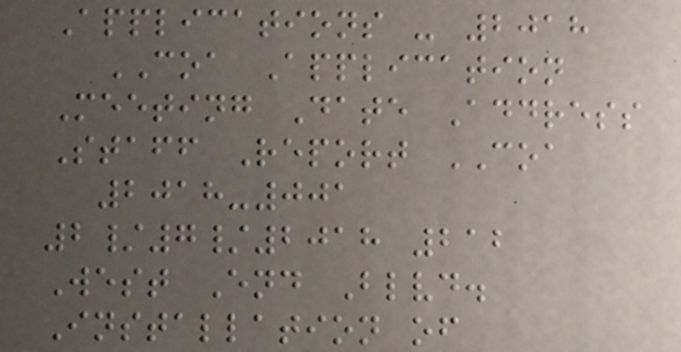Applications - 2018
COA Application
Meeting Date Address
Staff Report COA
2018-001
2/7/2018 212
West End Blvd.
Installation of
